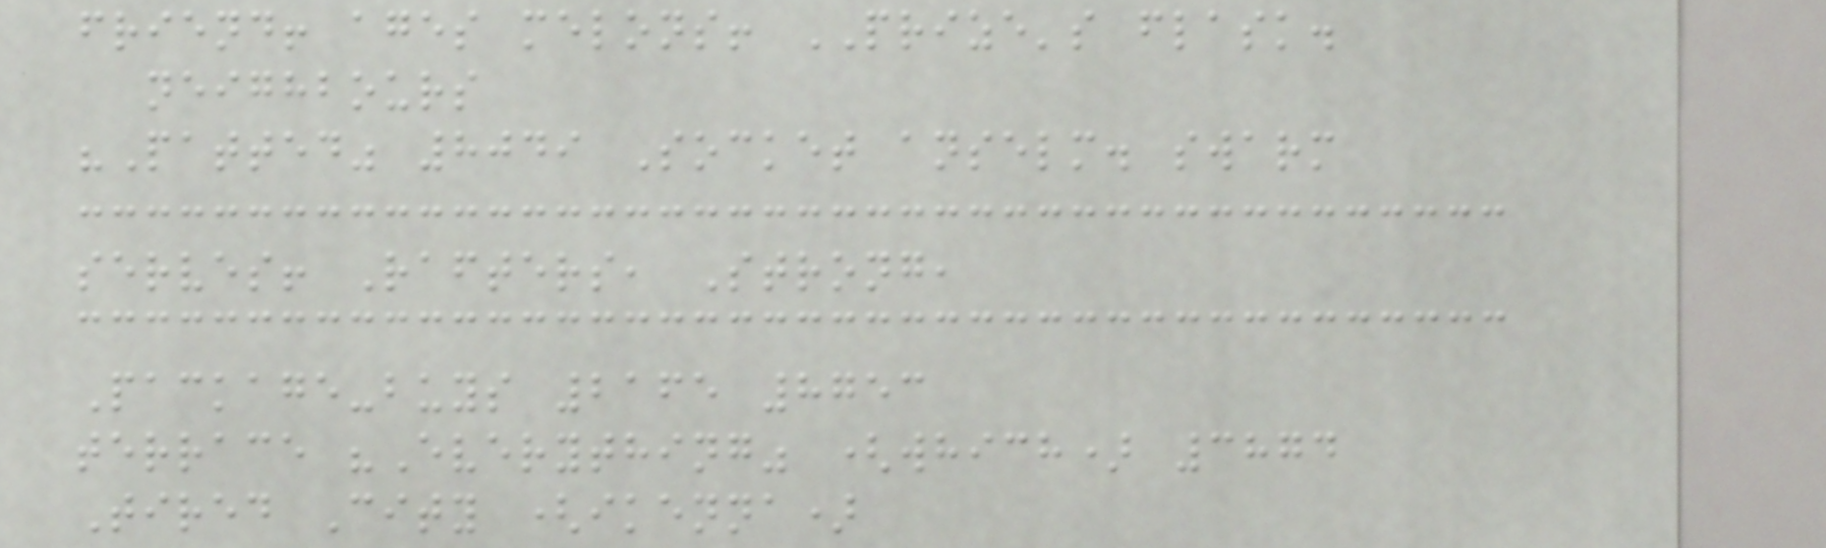friend! ages melons! PRIZE's flask.
neighbours
"Patted" 8049 Socket anselm. swarm
serves! Rafters, Strong,
Package-buys 2165 8753
terrace "Everything" (which) 3874
Tired City (ikenna)
